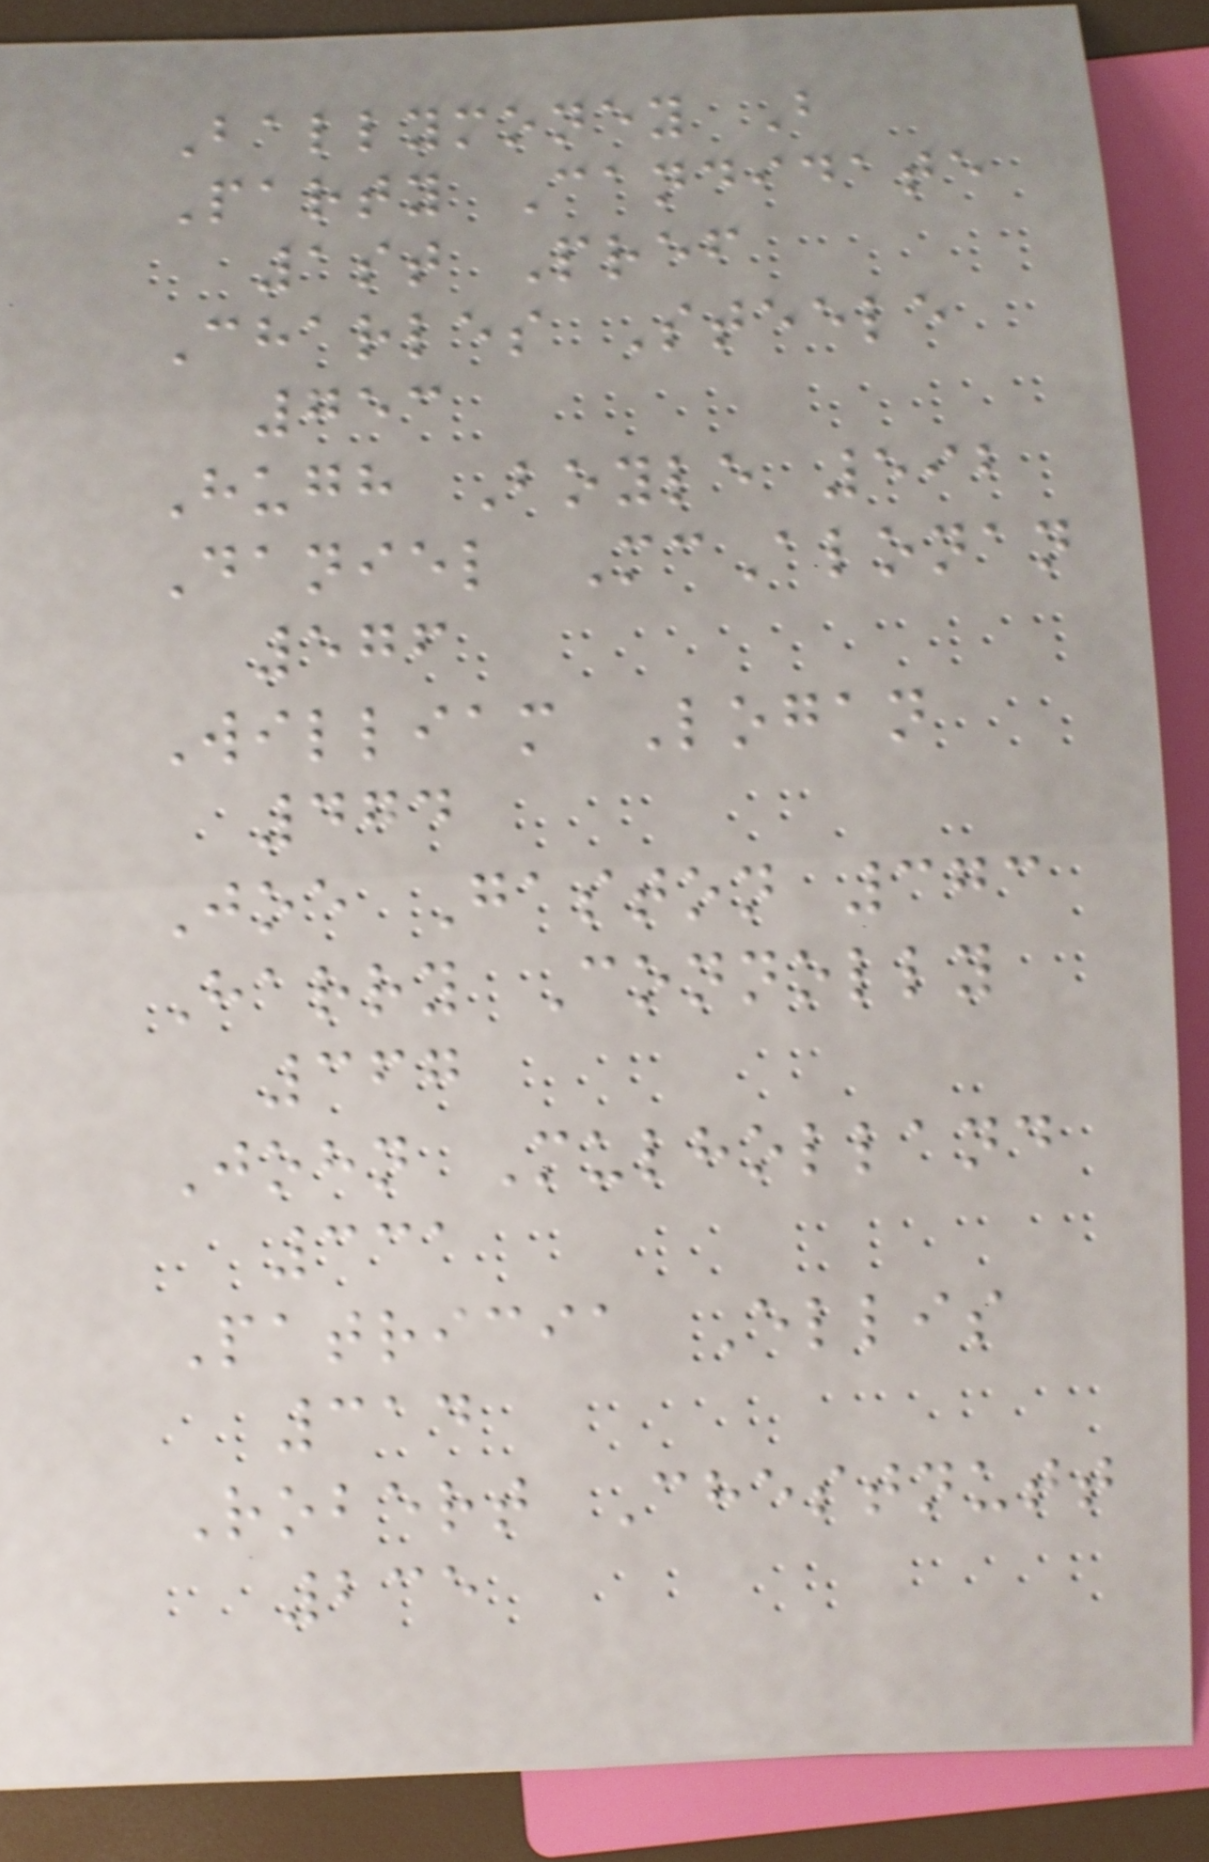Ballymoney B
Party Candidate
1st Pref
Charles Steele
753
Hugh Boyle 592
Daniel McAlonan
576
William Logan
474
Joe Gaston 373
Harry Connolly
367
John Mulholland
331
Patricia Ellis
314
Robert Chestnutt
235
